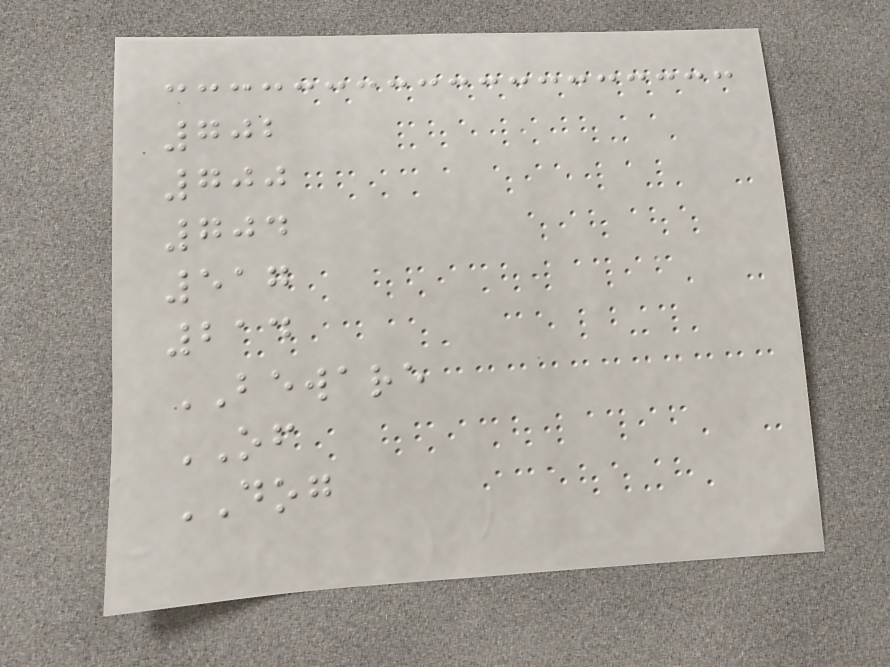702
700
704
517
214
BEWARE
OF
DOG
